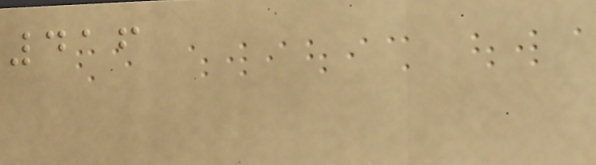416
